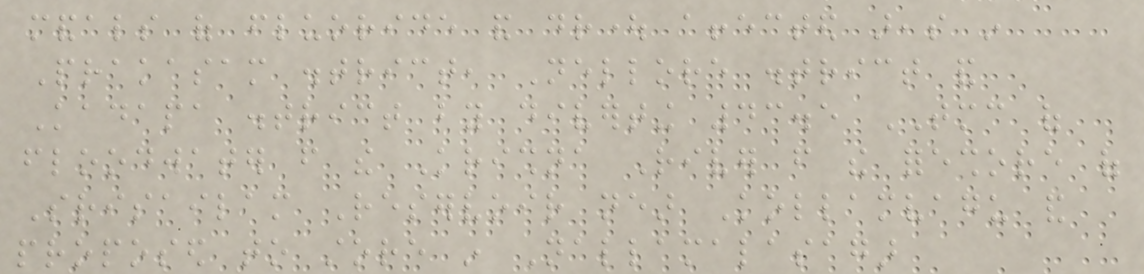mandals of fluoride and drought affected areas in
Prakasam district, Nellore district and
Kadapa district by diverting 43.5 TMC of
floodwater from the Krishna River from the foreshore of
Srisailam Reservoir near Kollamvagu and
proposed to store in Nallamalasagar
